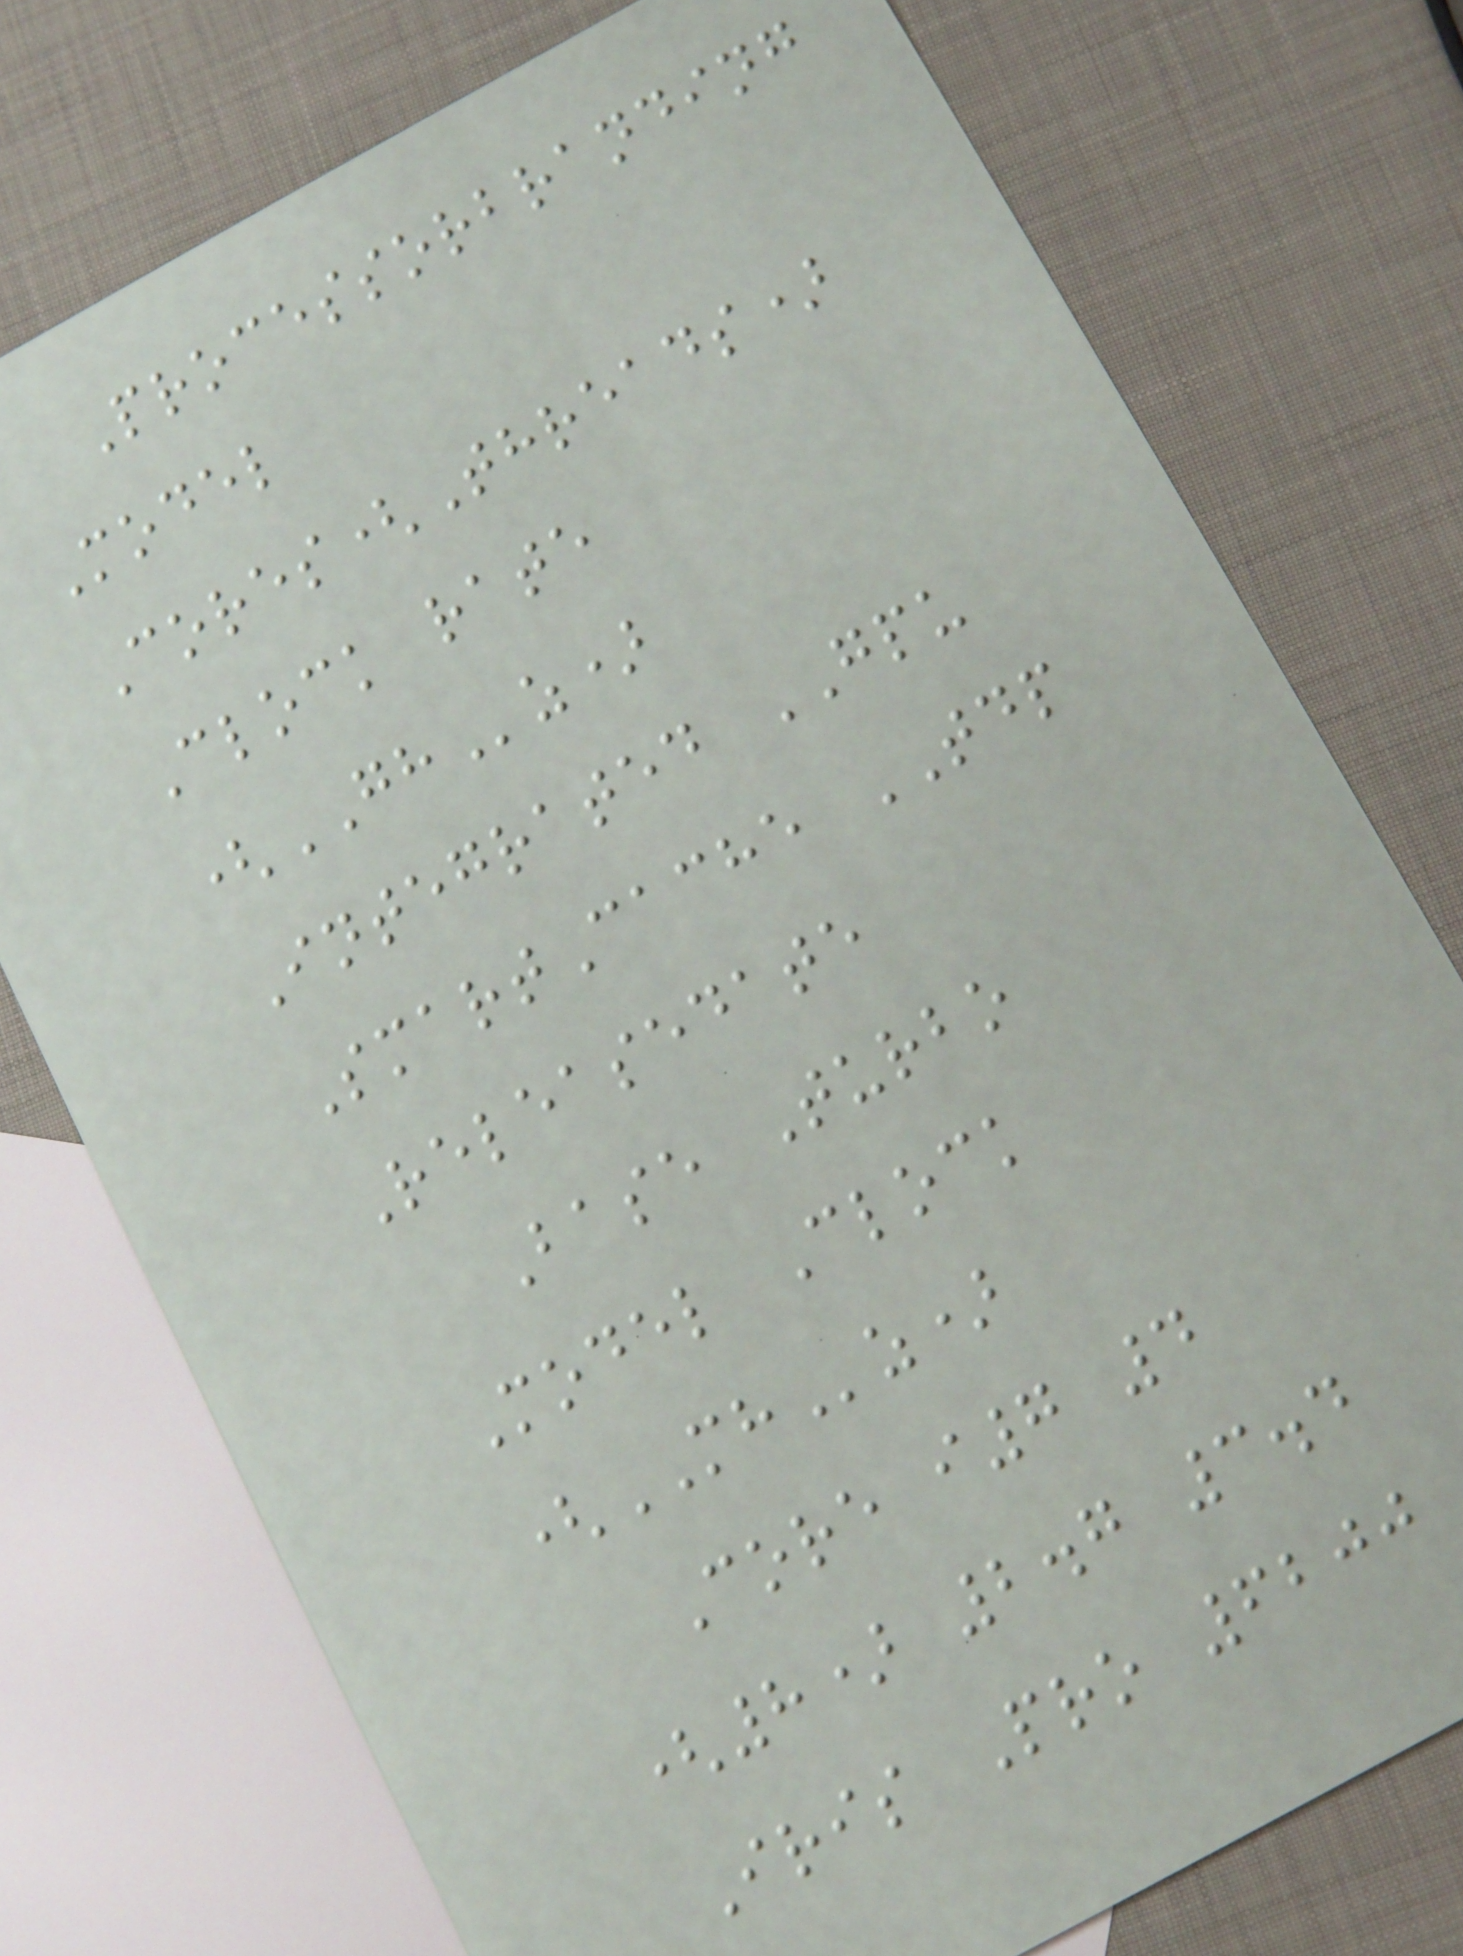Processorbranding
Model
Cores(Threads)
Clock rate
(GHz)
Integrated GPU
SmartCache TDP
Releasedate
Base Turbo
Model Clock
(MHz)
Core i7 4
(8) 2.7 3.4
Iris Pro 6200
